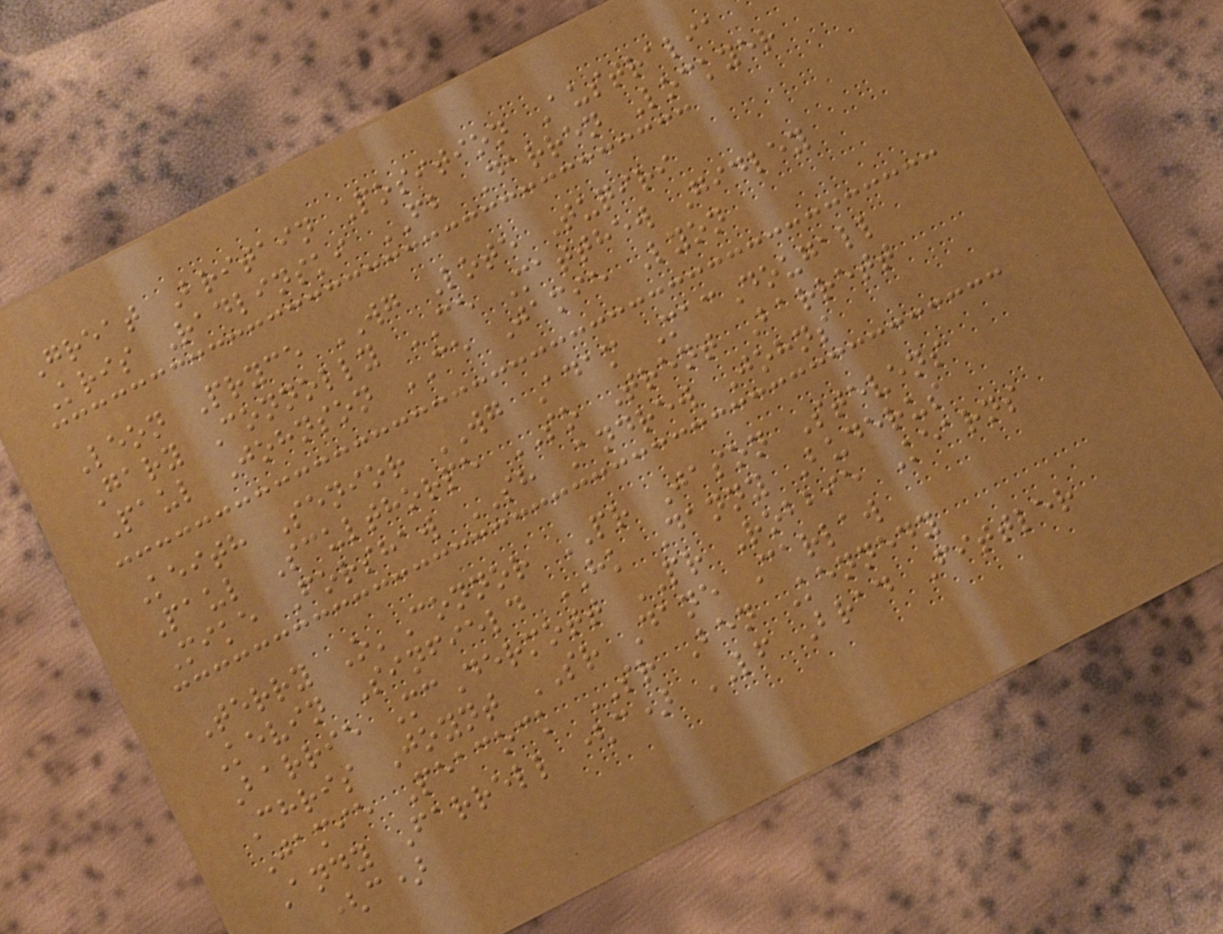Great Britain Position Australia
Kris Radlinski FB Darren Lockyer
Leon Pryce WG Lote Tuqiri
Gary Connolly CE Matthew Gidley
Paul Johnson CE Jamie Lyon
Keith Senior WG Adam MacDougall
Paul Sculthorpe SO Trent Barrett
Mike Forshaw SH Andrew Johns
Terry O'Connor PR Jason Stevens
Kevin Sinfield HK Danny Buderus
Barrie McDermott PR Robbie Kearns
Chris Joynt SR Dane Carlaw
Jamie Peacock SR Ben Kennedy
Andy Farrell (c) LF Brad Fittler
(c)
